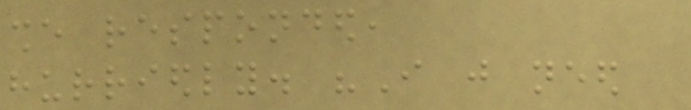she responded,
hurriedly. "I just need
